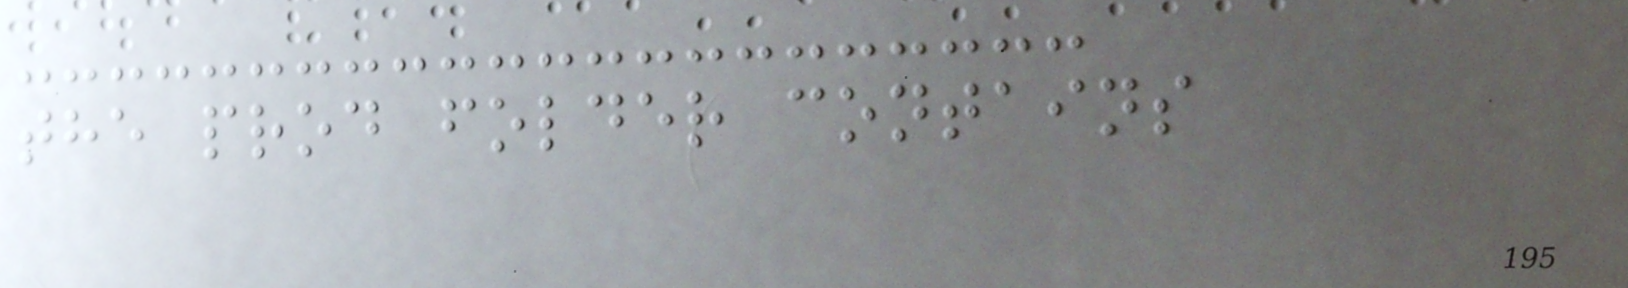the prod folder contains
